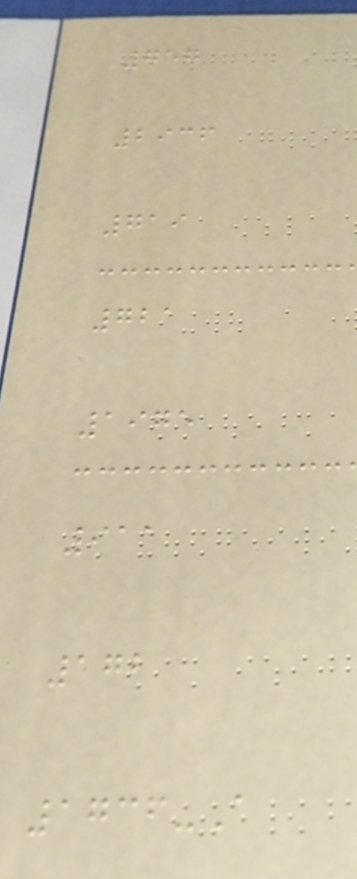757
2936
719
721
1975
911
172
1736-A
